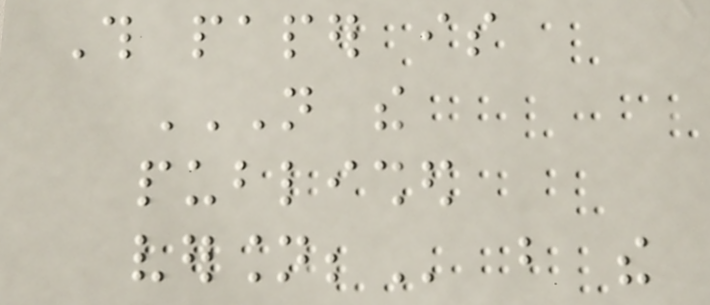This paper is
NOT THE
PUBLISHED
VERSION; but the
